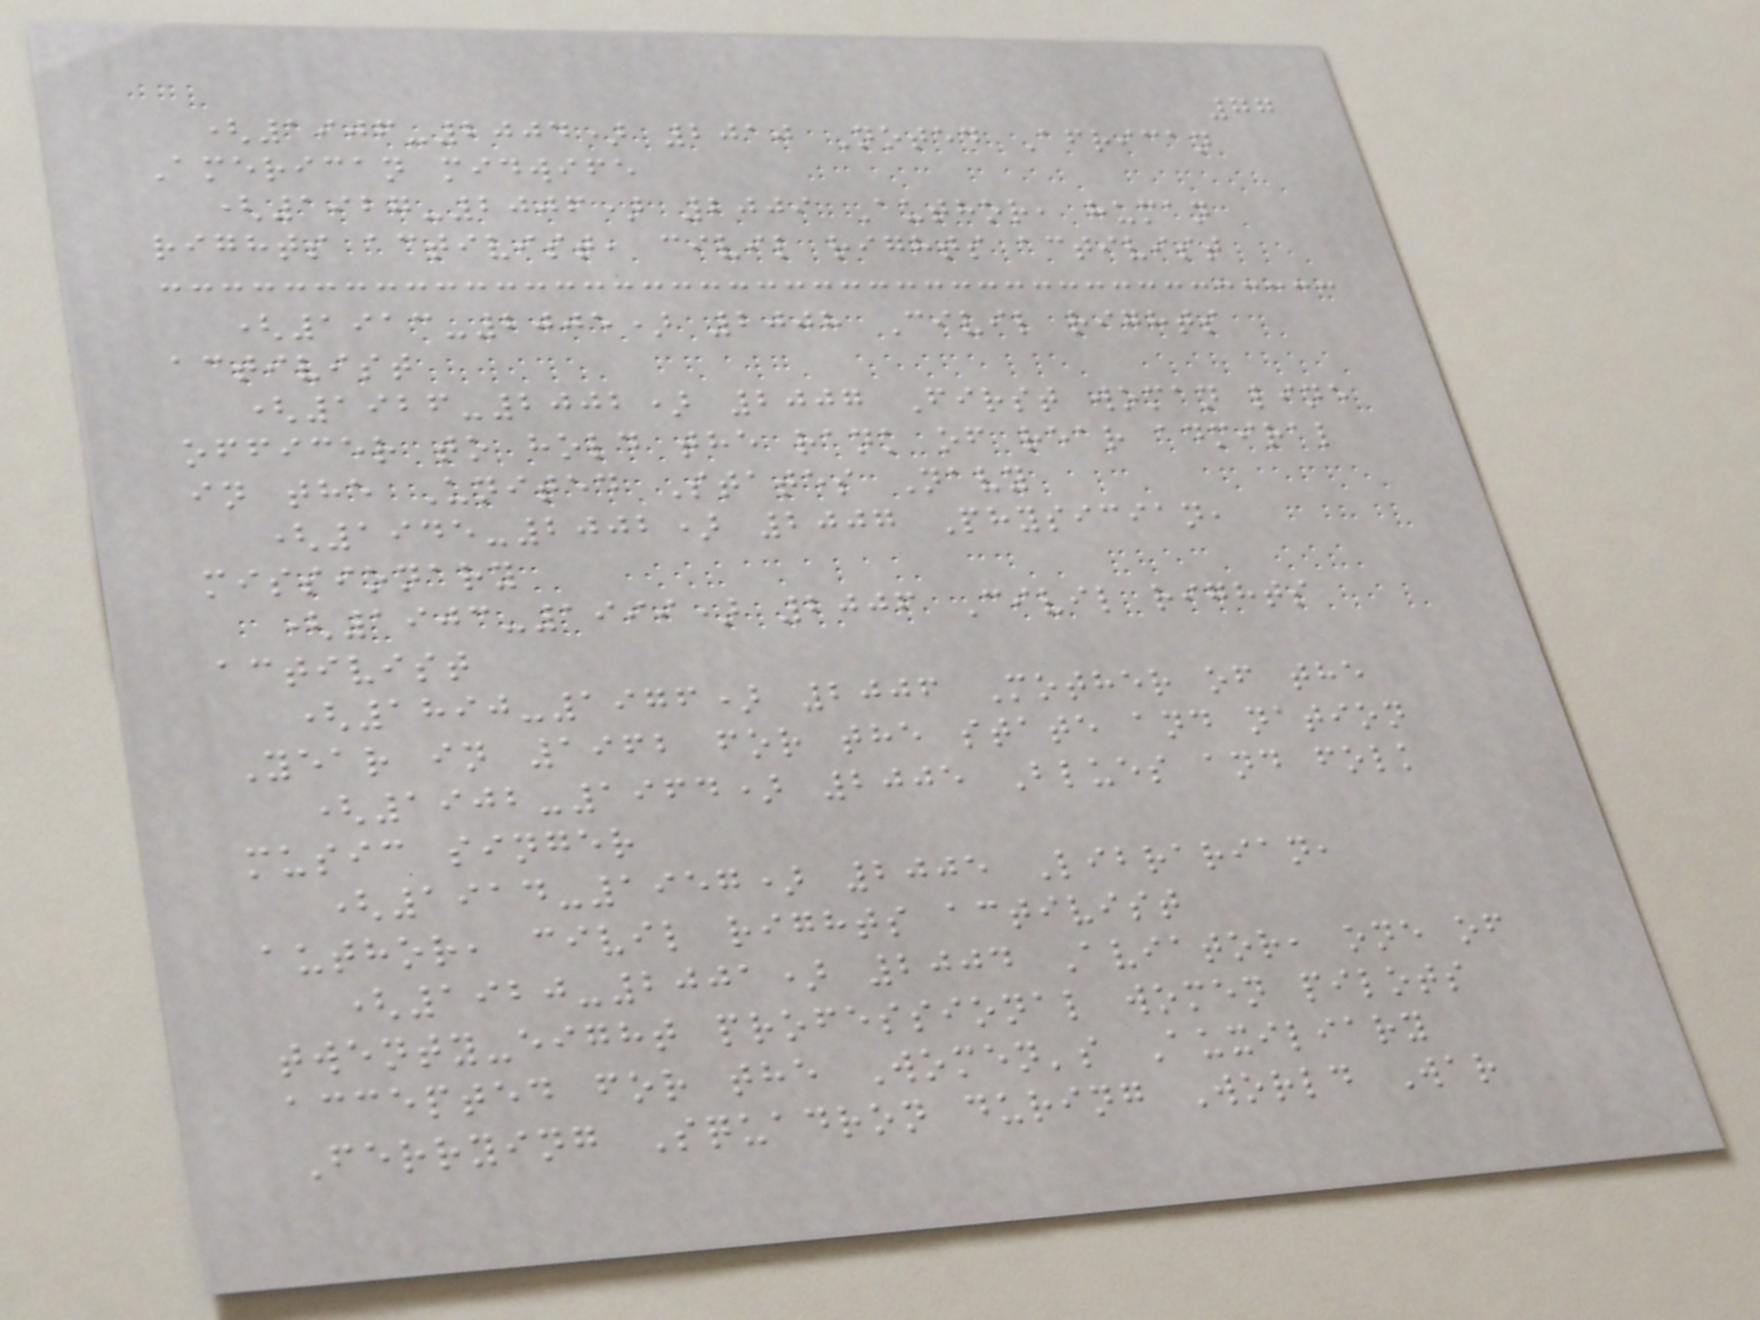77
(1906-2004) 2010 Noted African
American midwife
(1927-2006) 2009 Author, human
rights activist, civil rights activist
(1913-2005) 2008 Civil rights
activist
(1926-2002) 2007 First woman line
officer to hold the rank of rear admiral
in the United States Navy
(1945-2002) 2007 Physician,
missionary
(1903-1999) 2006 Civil rights
activist
(1890-1976) 2006 Mother of the
Year in 1962 for the state and nation
(1902-1964) 2005 Blues and folk
music singer
(1914-1957) 2005 Librarian,
author, civil rights activist
(1920-2001) 2004 Aviator, one of
twenty-eight professional women pilots
accepted for the Women's Auxiliary
Ferrying Squadron during World War
